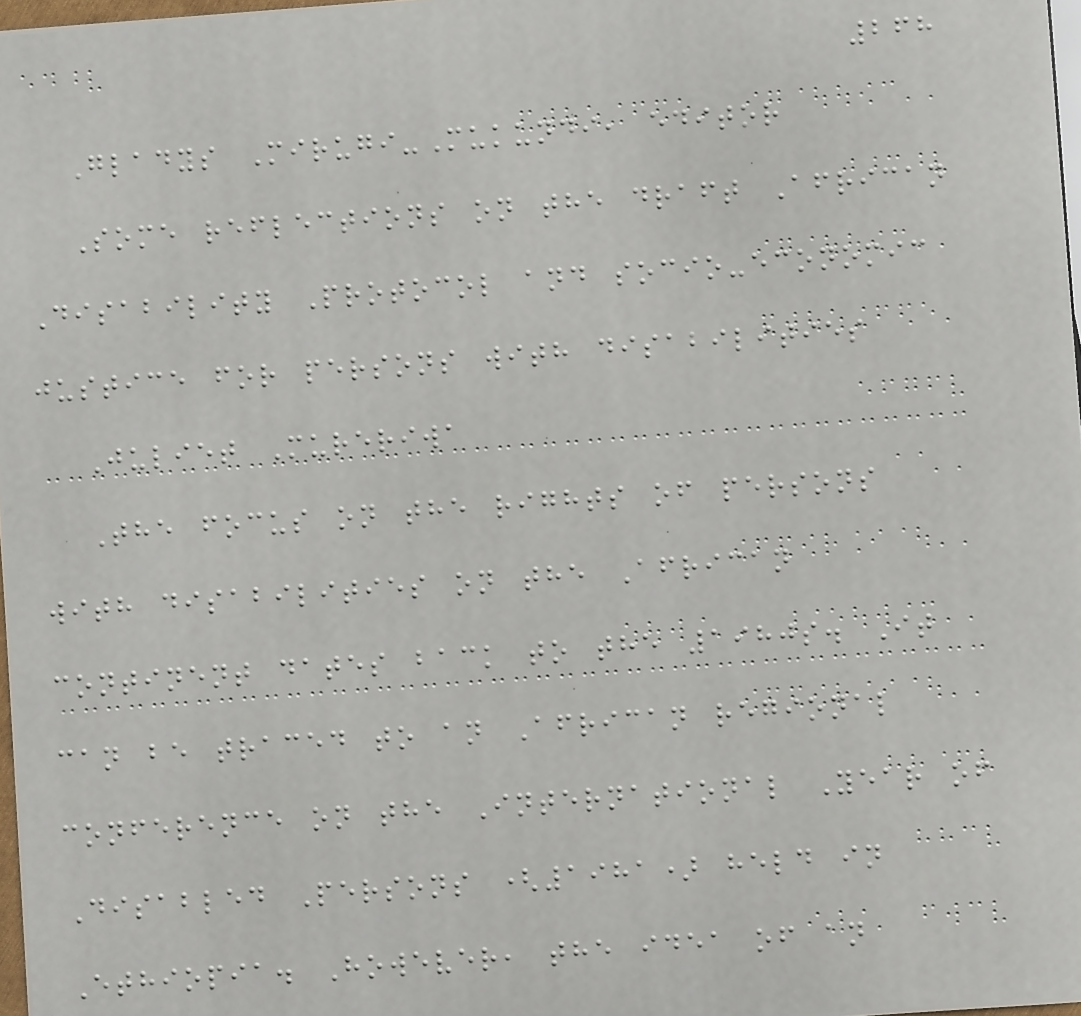268
Gladys Mirugi-Mukundi, editor
Some reflections on the draft African
Disability Protocol and socio-economic
justice for persons with disabilities
Juliet Mureriwa
The focus on the rights of persons
with disabilities on the African
continent dates back to the 1980s. It
can be traced to an African regional
conference on the International Year of
Disabled Persons (1981) held in
Ethiopia. However, the idea of an
